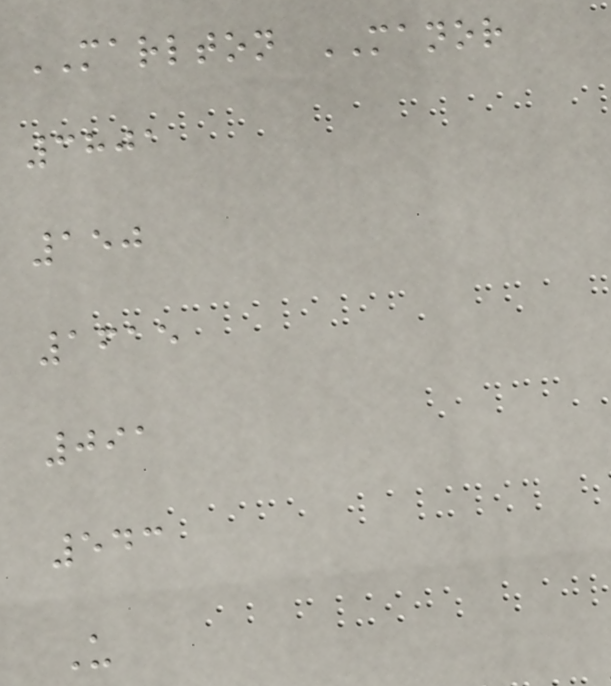MARLTON MANOR
3801
150
1615
091
543
U
